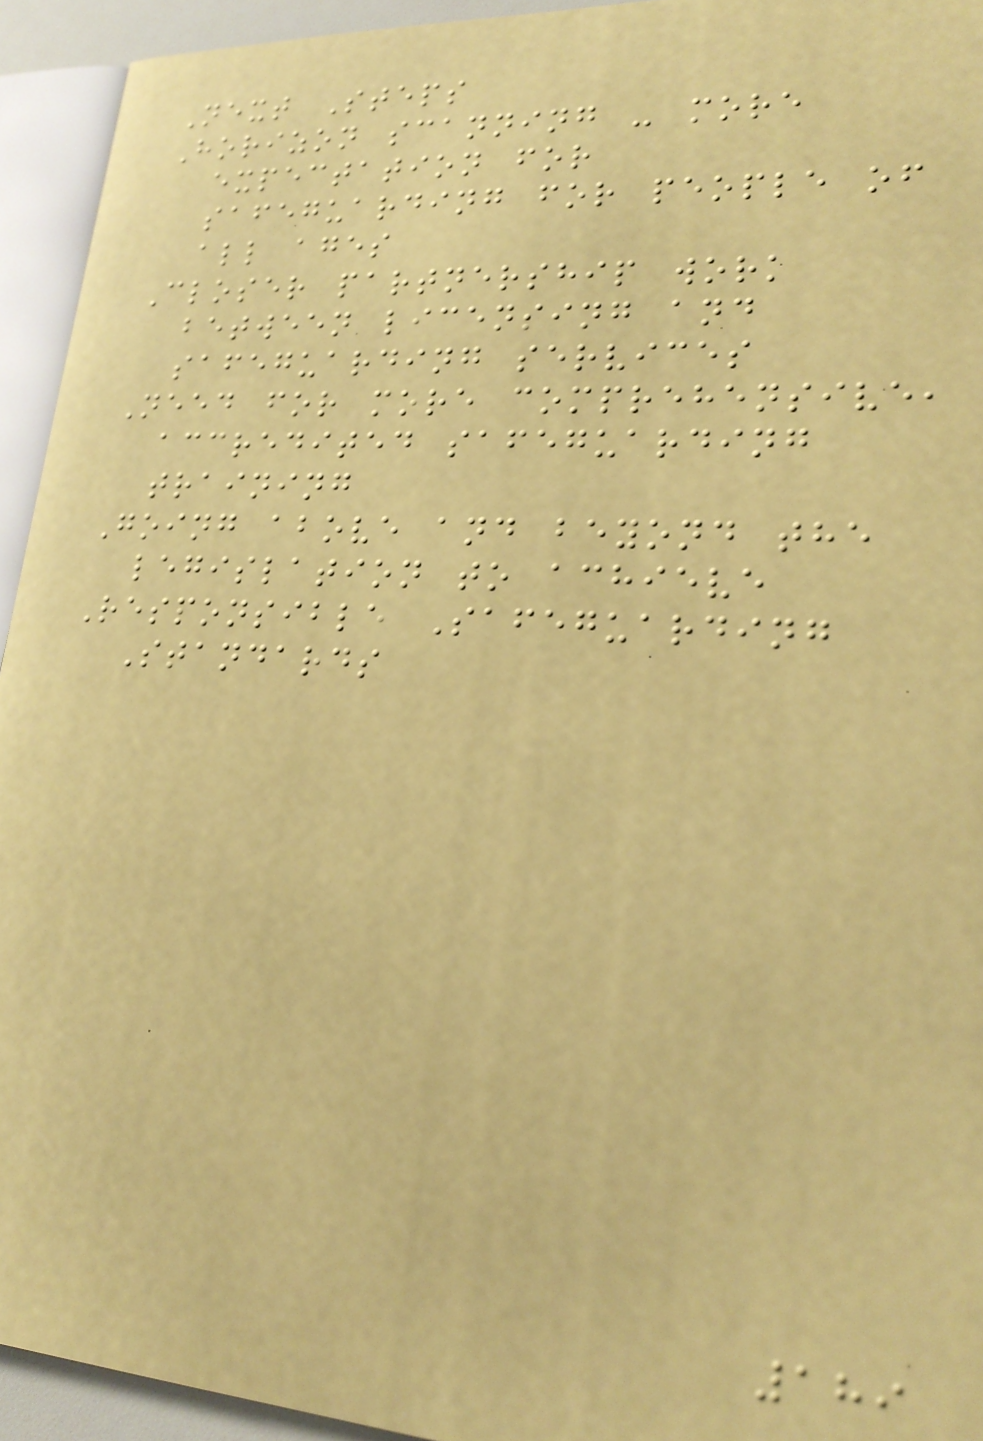Next Steps
Horizon scanning - more
expectation for
safeguarding for people of
all ages
Closer partnership work
between licensing and
safeguarding services
Need for more comprehensive,
accredited safeguarding
training
Going above and beyond the
legislation to achieve
Responsible Safeguarding
Standards
189
